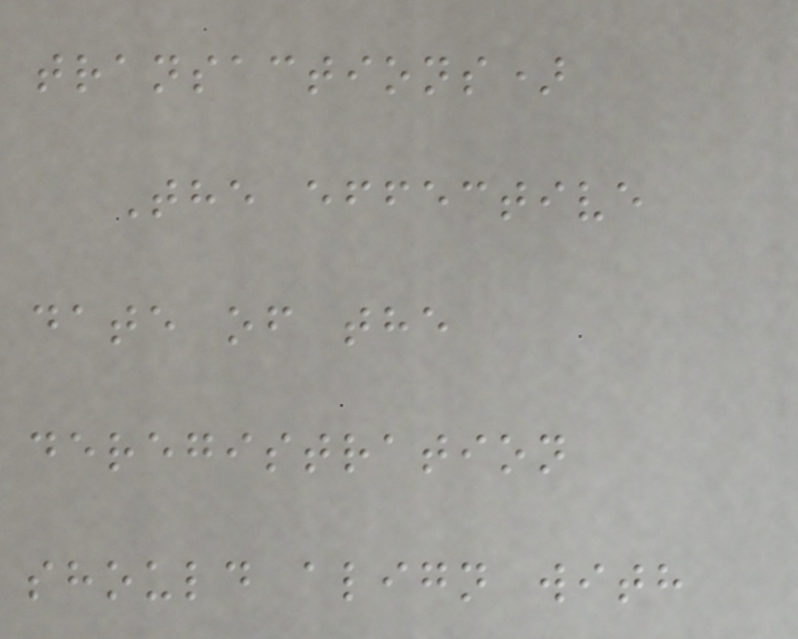transactions)
The effective
date of the
deregistration
should align with
